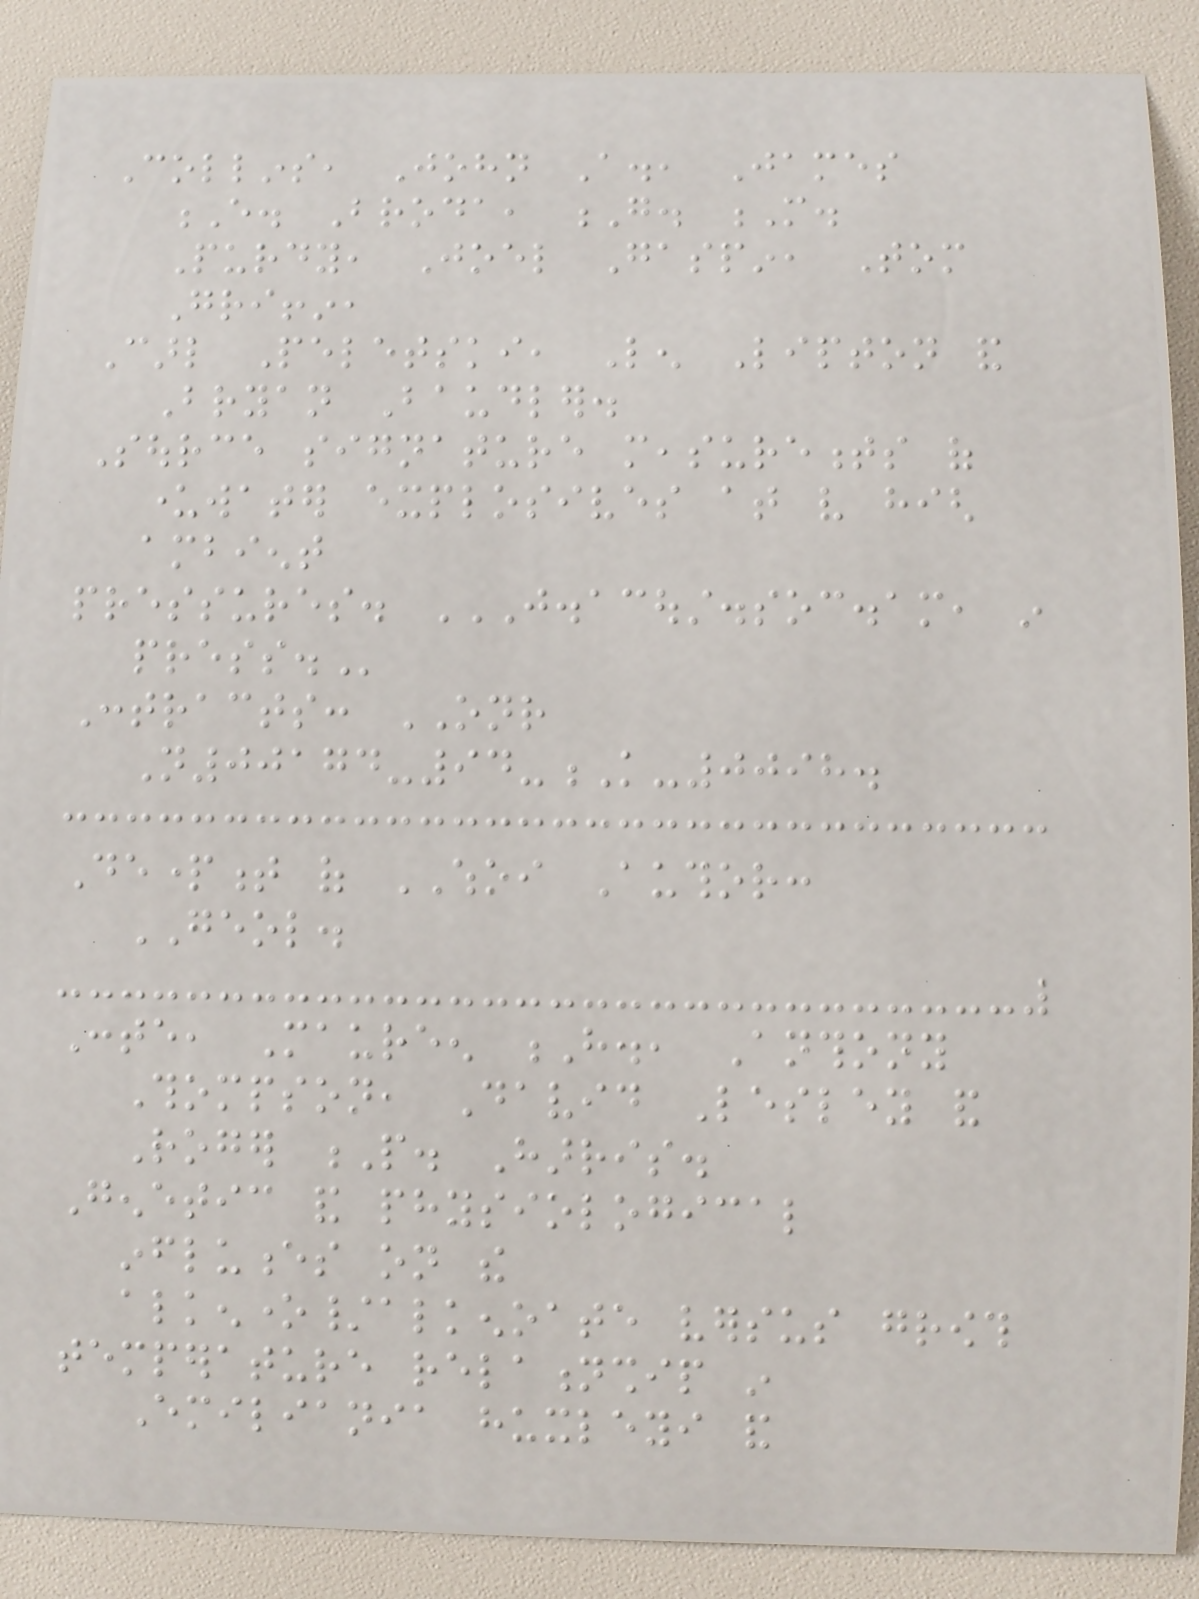Collins, John A., James
E. Broda, G. M.
Purdy, Joel Gaspin, Tom
Griffin,
Carl Peletski, Len Lipton and
Bryan Baudler.
Source signature measurements of
underwater explosives at very high
ambient
pressures. J.ACOUST.SOC.AM, IN
PRESS.
Contracts: ONR
N00174-94-K-0098.
Department of WHOI Author:
GEOL.
Conte, Maureen H., Anthony
Thompson, David Lesley and
Roger P. Harris.
Genetic and physiological
influences on the
alkenone/alkenoate versus growth
temperature relationship in
Emiliania huxleyi and
